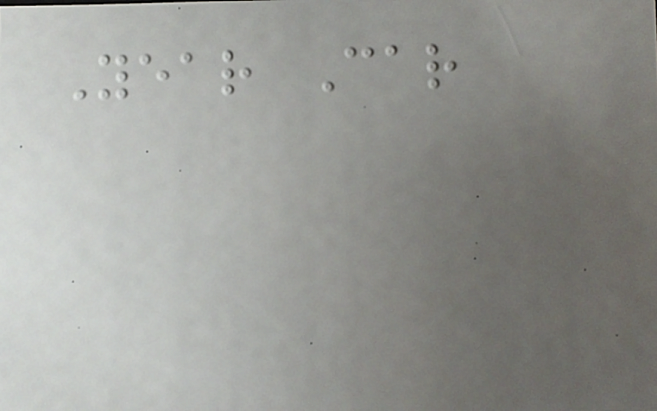Year Car
